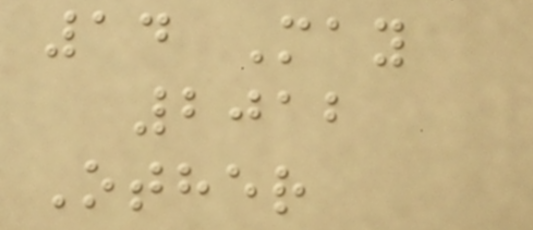14 May
2012
Other
